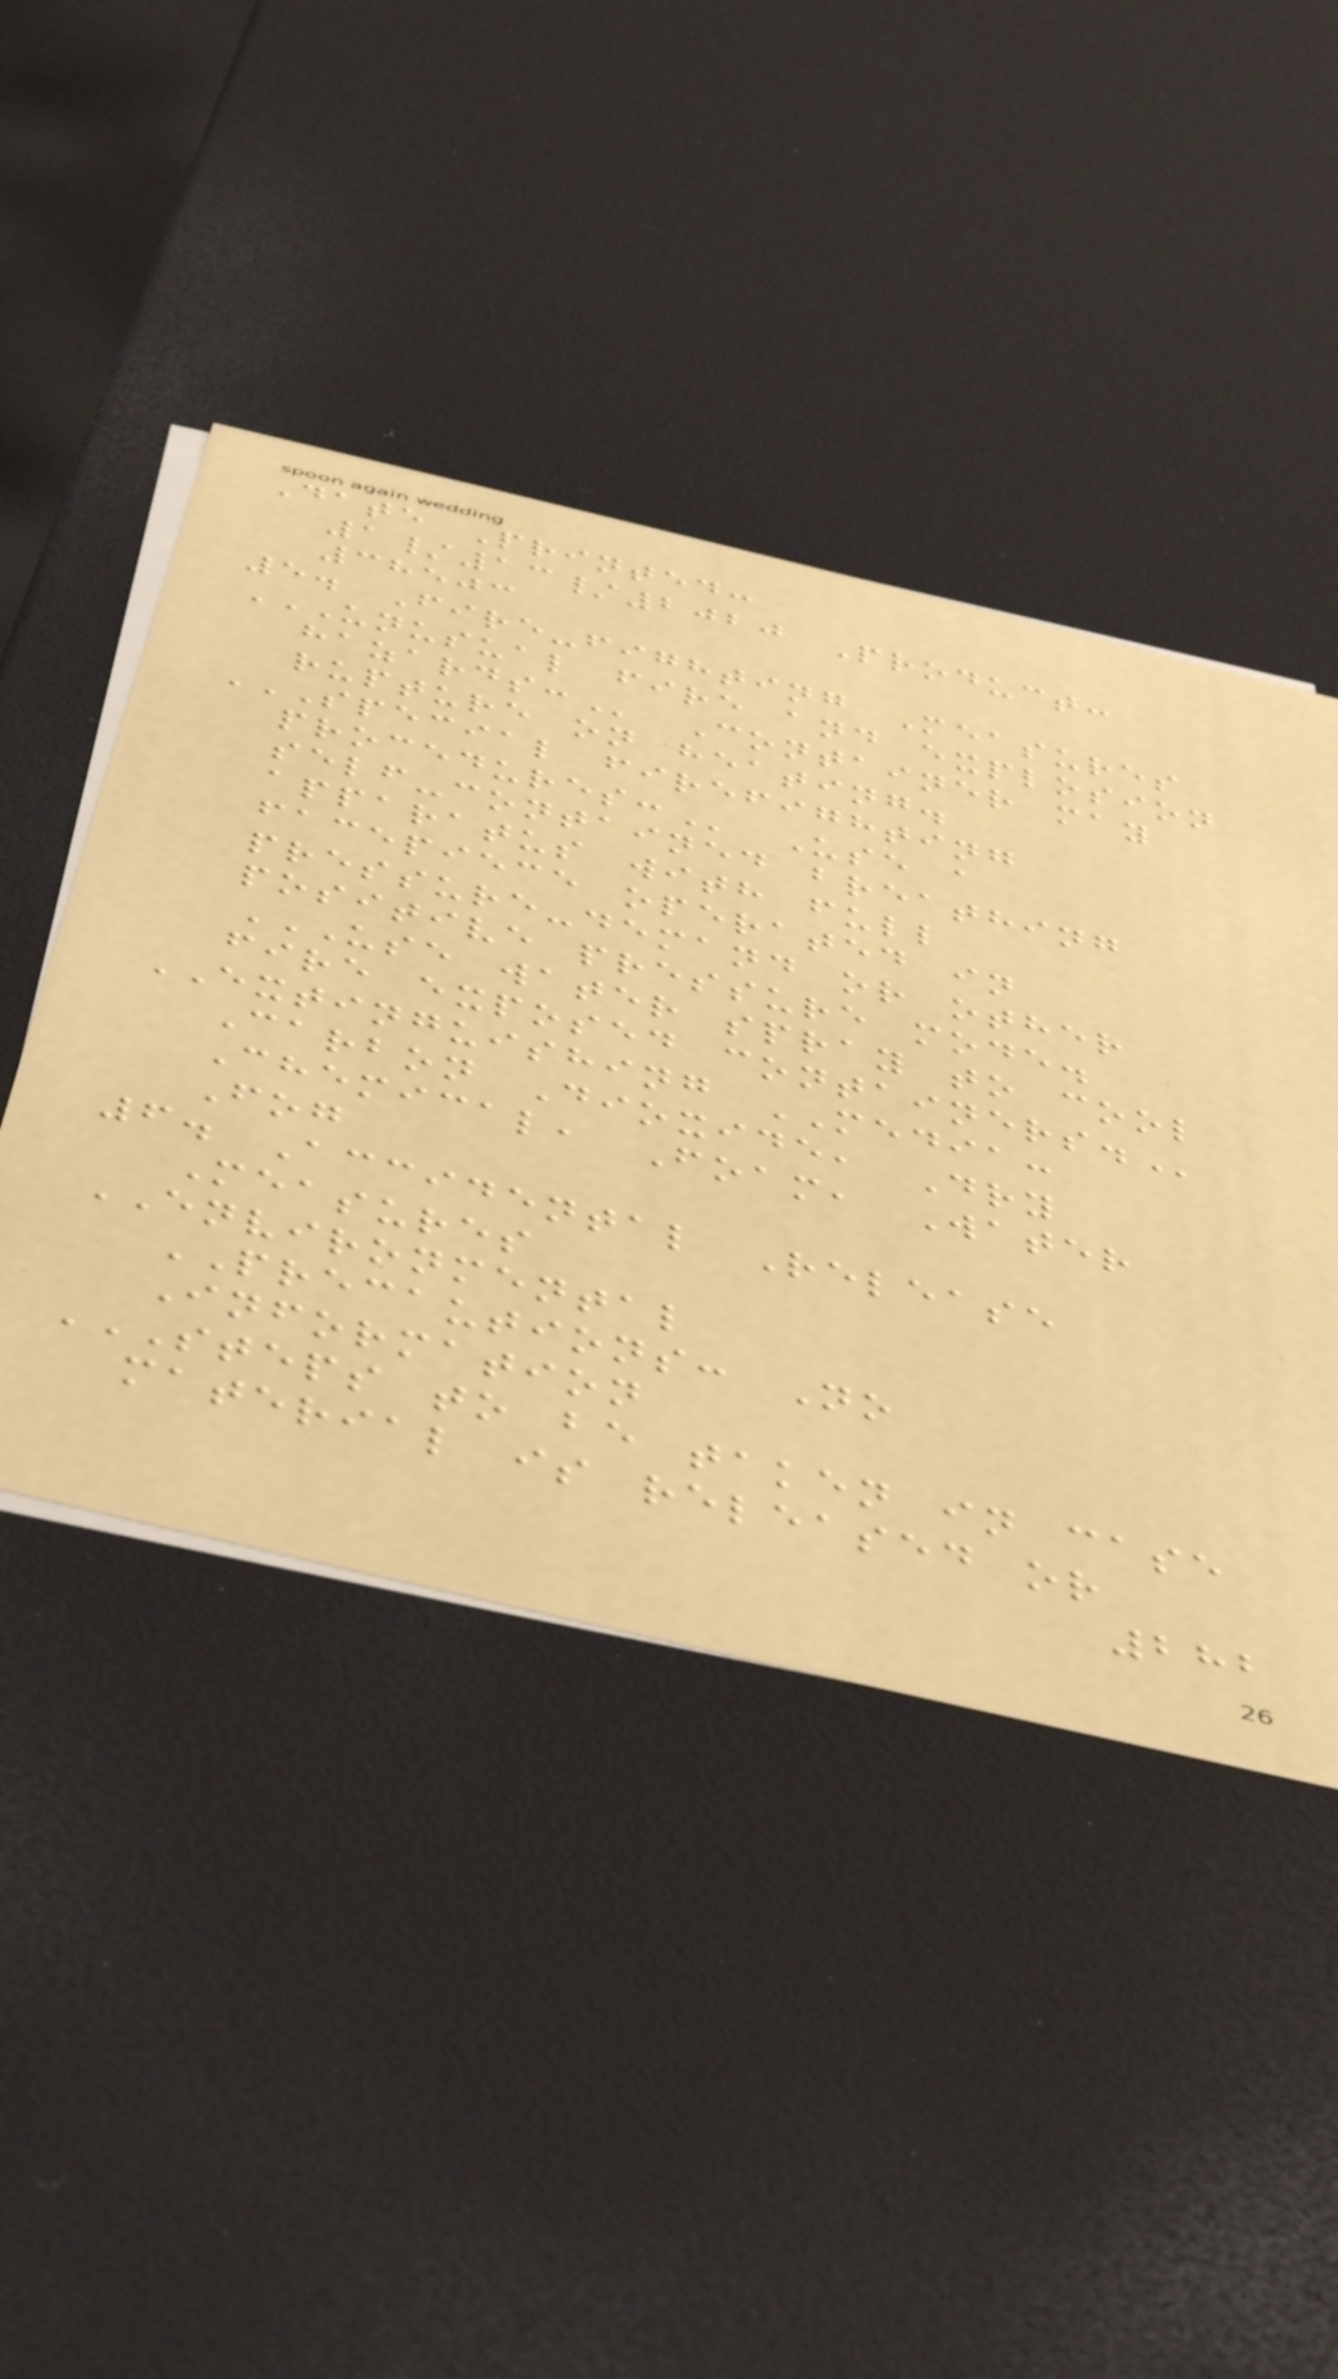Date Printed:
1/13/2020 Product:
38503
5. Fire-fighting Measures
UNUSUAL FIRE AND EXPLOSION
HAZARDS: Container may
rupture on heating.
SPECIAL FIREFIGHTING
PROCEDURES: Use a
self-contained breathing
apparatus with full
facepiece operated in
pressure-demand or other
positive pressure mode.
USE WATER SPRAY TO COOL
FIRE EXPOSED CONTAINERS.
EXTINGUISHING MEDIA:
Carbon Dioxide, Dry
Chemical, Foam, Water
Fog
6. Accidental Release
Measures
ENVIRONMENTAL
PRECAUTIONS: No
Information
STEPS TO BE TAKEN IN CASE
MATERIAL IS RELEASED OR
282
